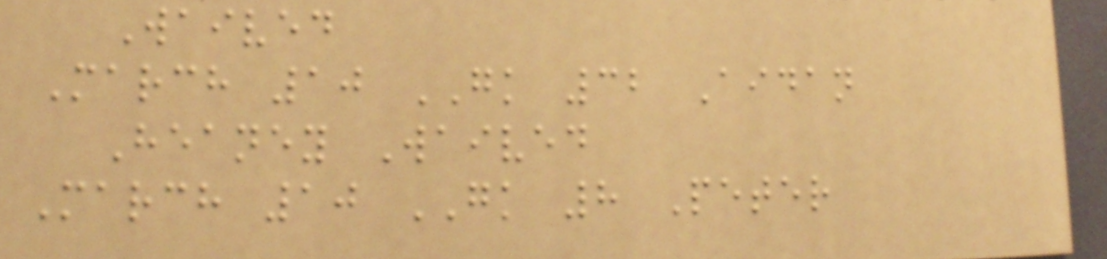Waived
March 10 GK 32 Aidan
Heaney Waived
March 10 GK 8 Peter
